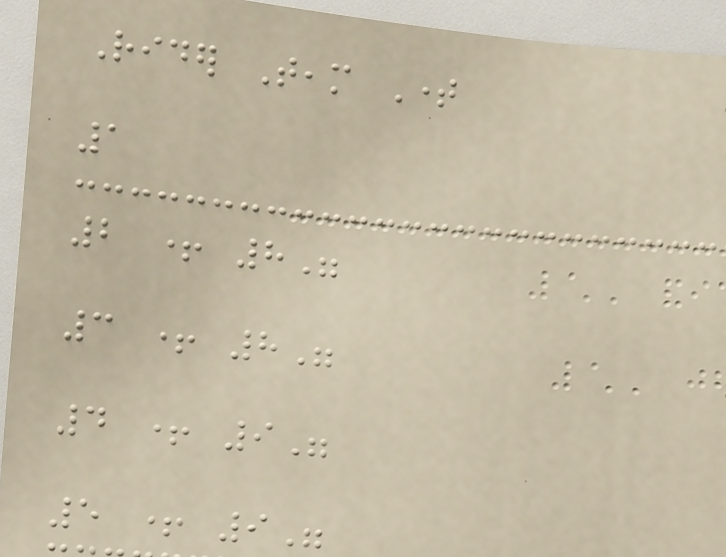Rider Team Time
1
2 + 8"
3 + 8"
4 + 9"
5 + 9"
